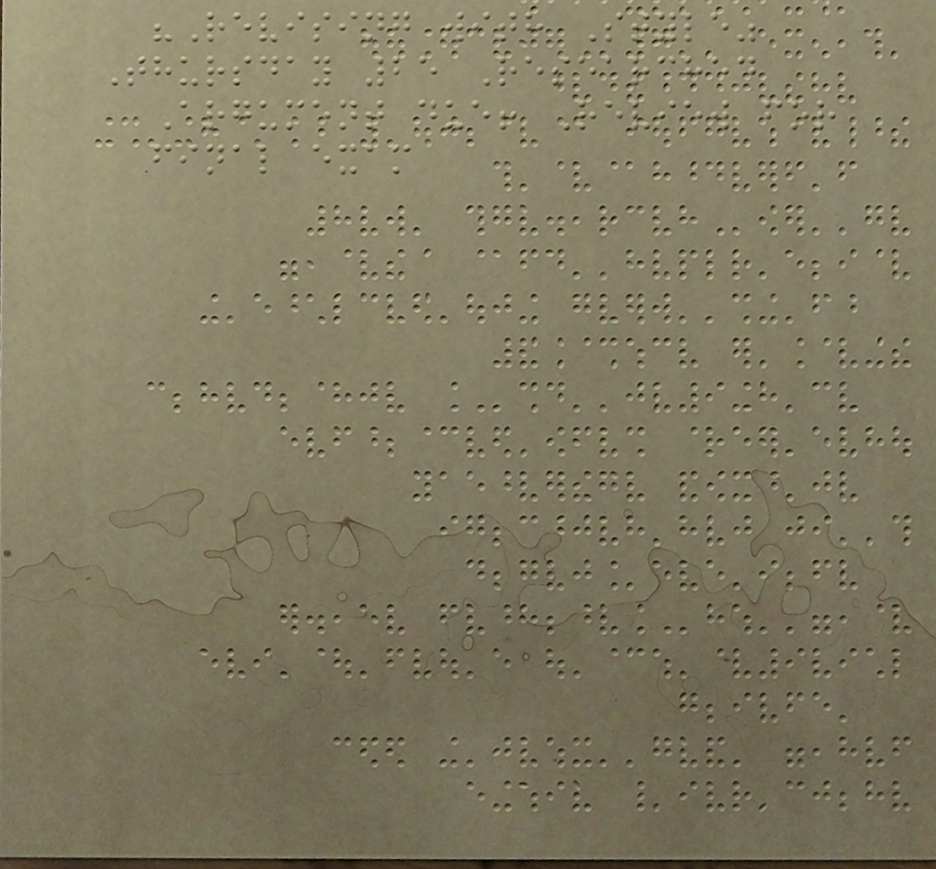"Revising with Style"
Thursday 25 Researched
Argument due! Review for
final exam
